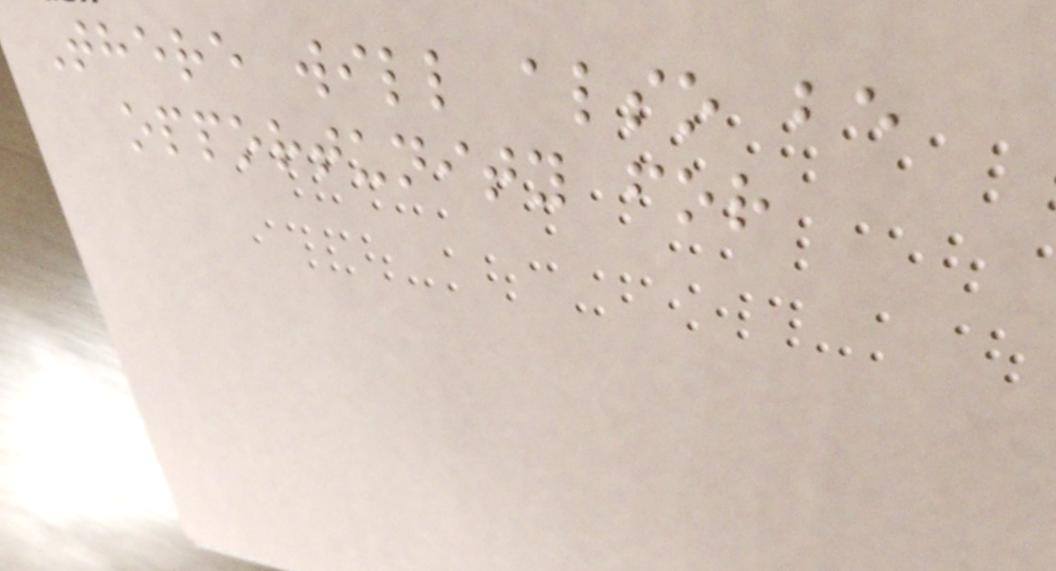There will also be
opportunity for
